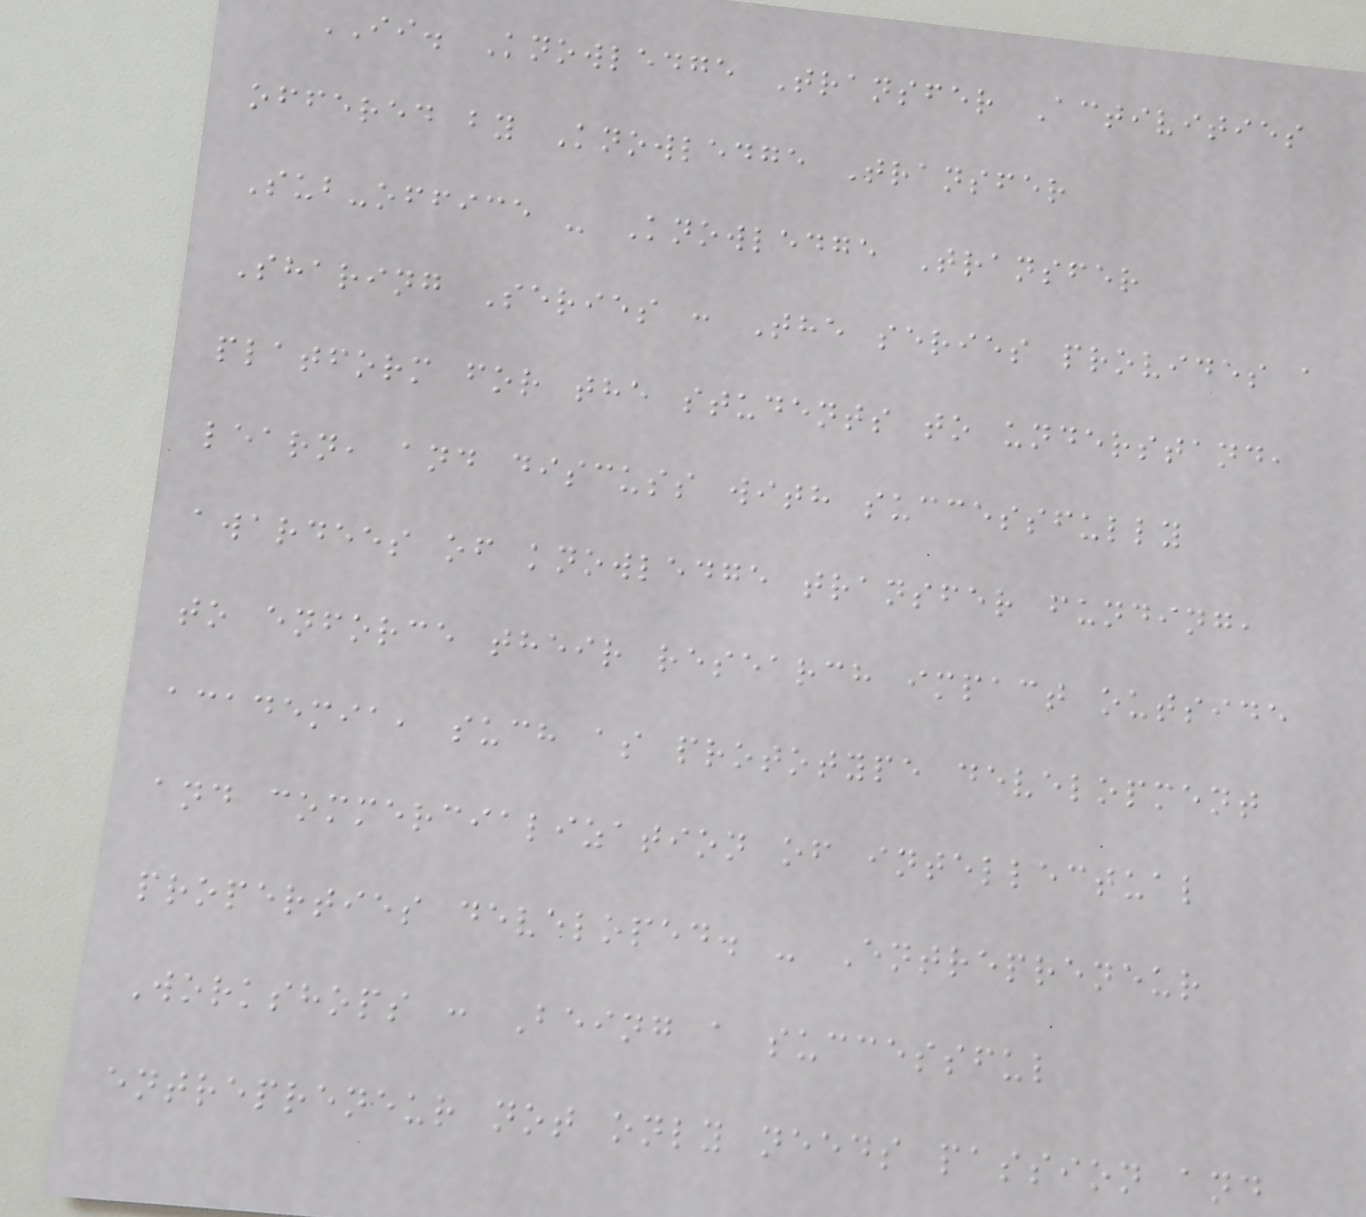II. Knowledge Transfer Activities
offered by Knowledge Transfer
Sub-office - Knowledge Transfer
Sharing Series : The series provides a
platform for the students to understand,
learn, and discuss with successfully
awardees of knowledge transfer funding,
to enforce their research impact outside
academia, such as prototype development
and commercialization of intellectual
properties developed. - Entrepreneur
Workshops : Being a successful
entrepreneur not only needs passion and
